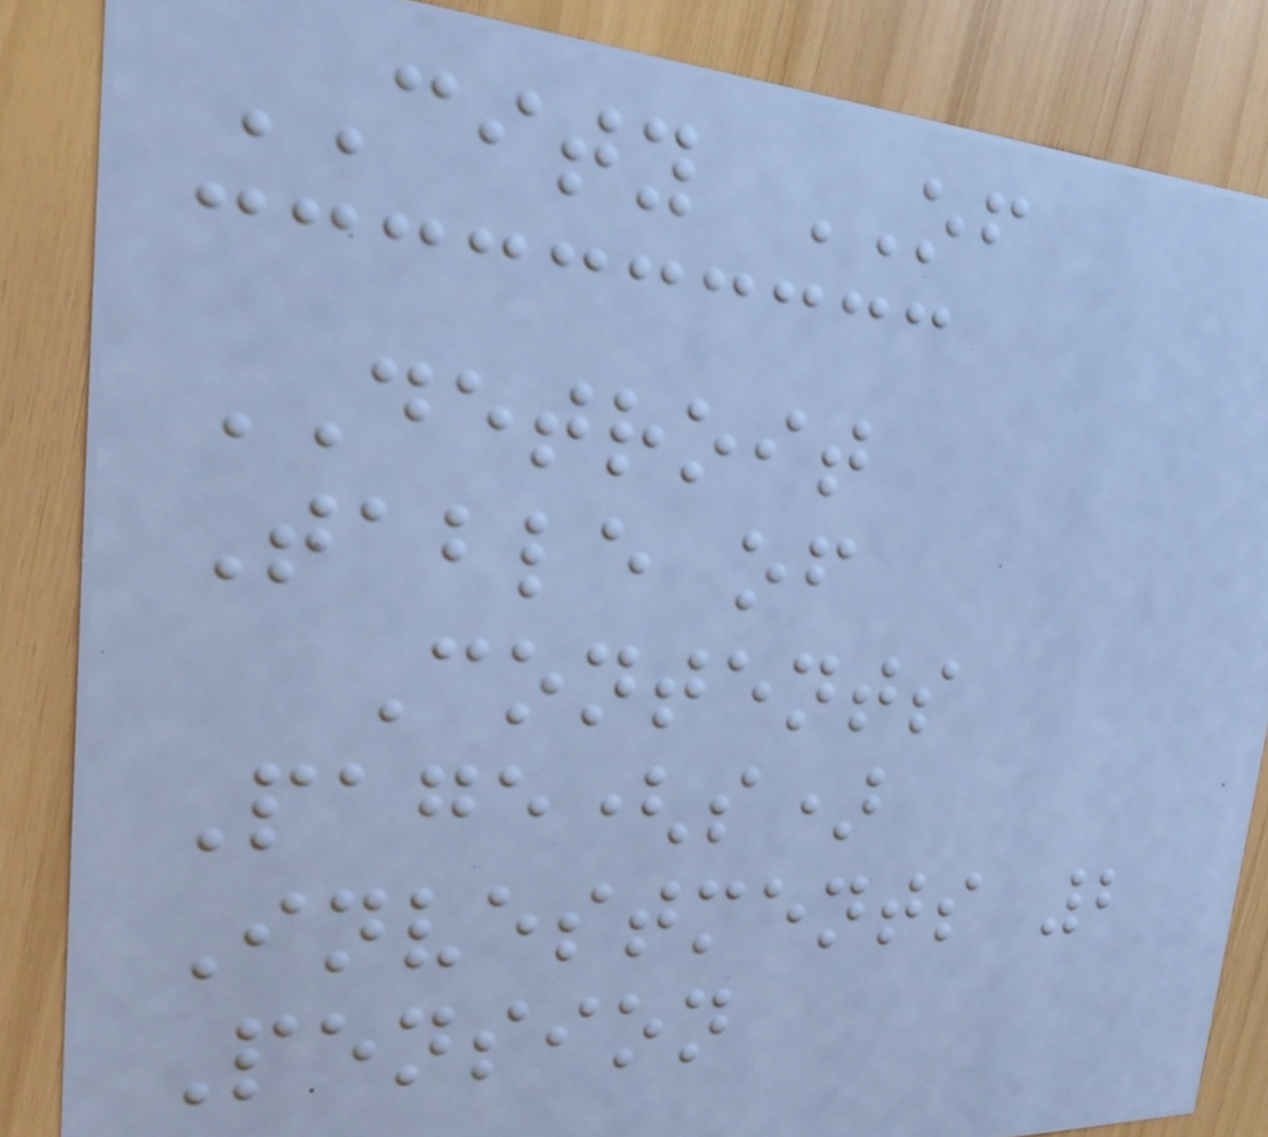CITY OF
DETROIT
Table of
Contents
Page(s)
Investments 2
Pension
